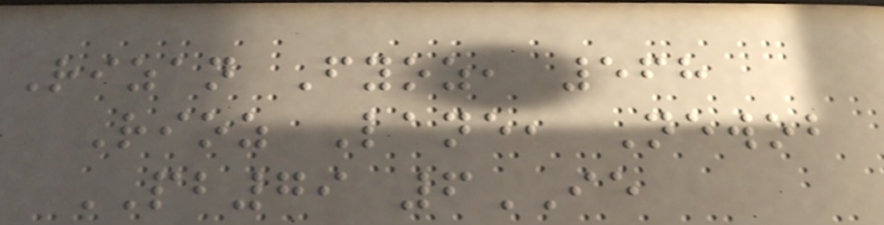Rizan Fyoz, 568
Rioz Lane, Newob
PB79 6IE
